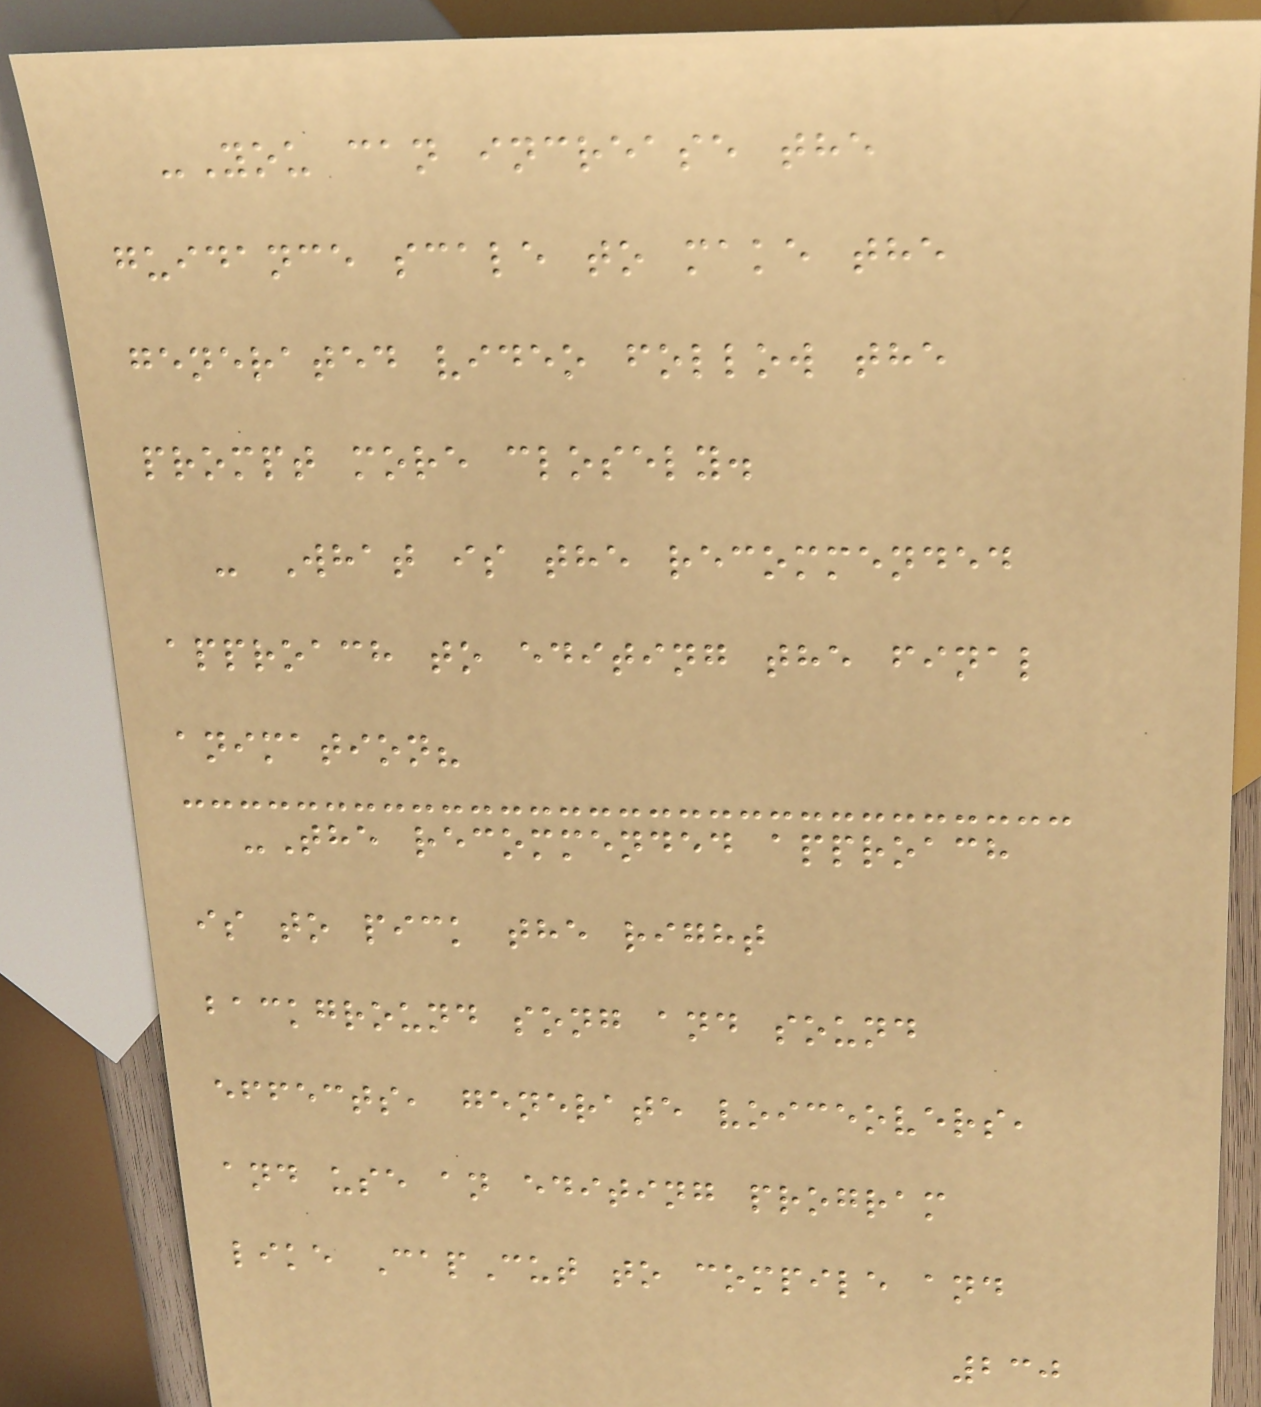-You can increase the
guidance scale to make the
generated video follow the
prompt more closely.
- What is the recommended
approach to editing the final
animation?
-The recommended approach
is to pick the right
background song and sound
effects, generate voiceovers,
and use an editing program
like CapCut to compile and
230
